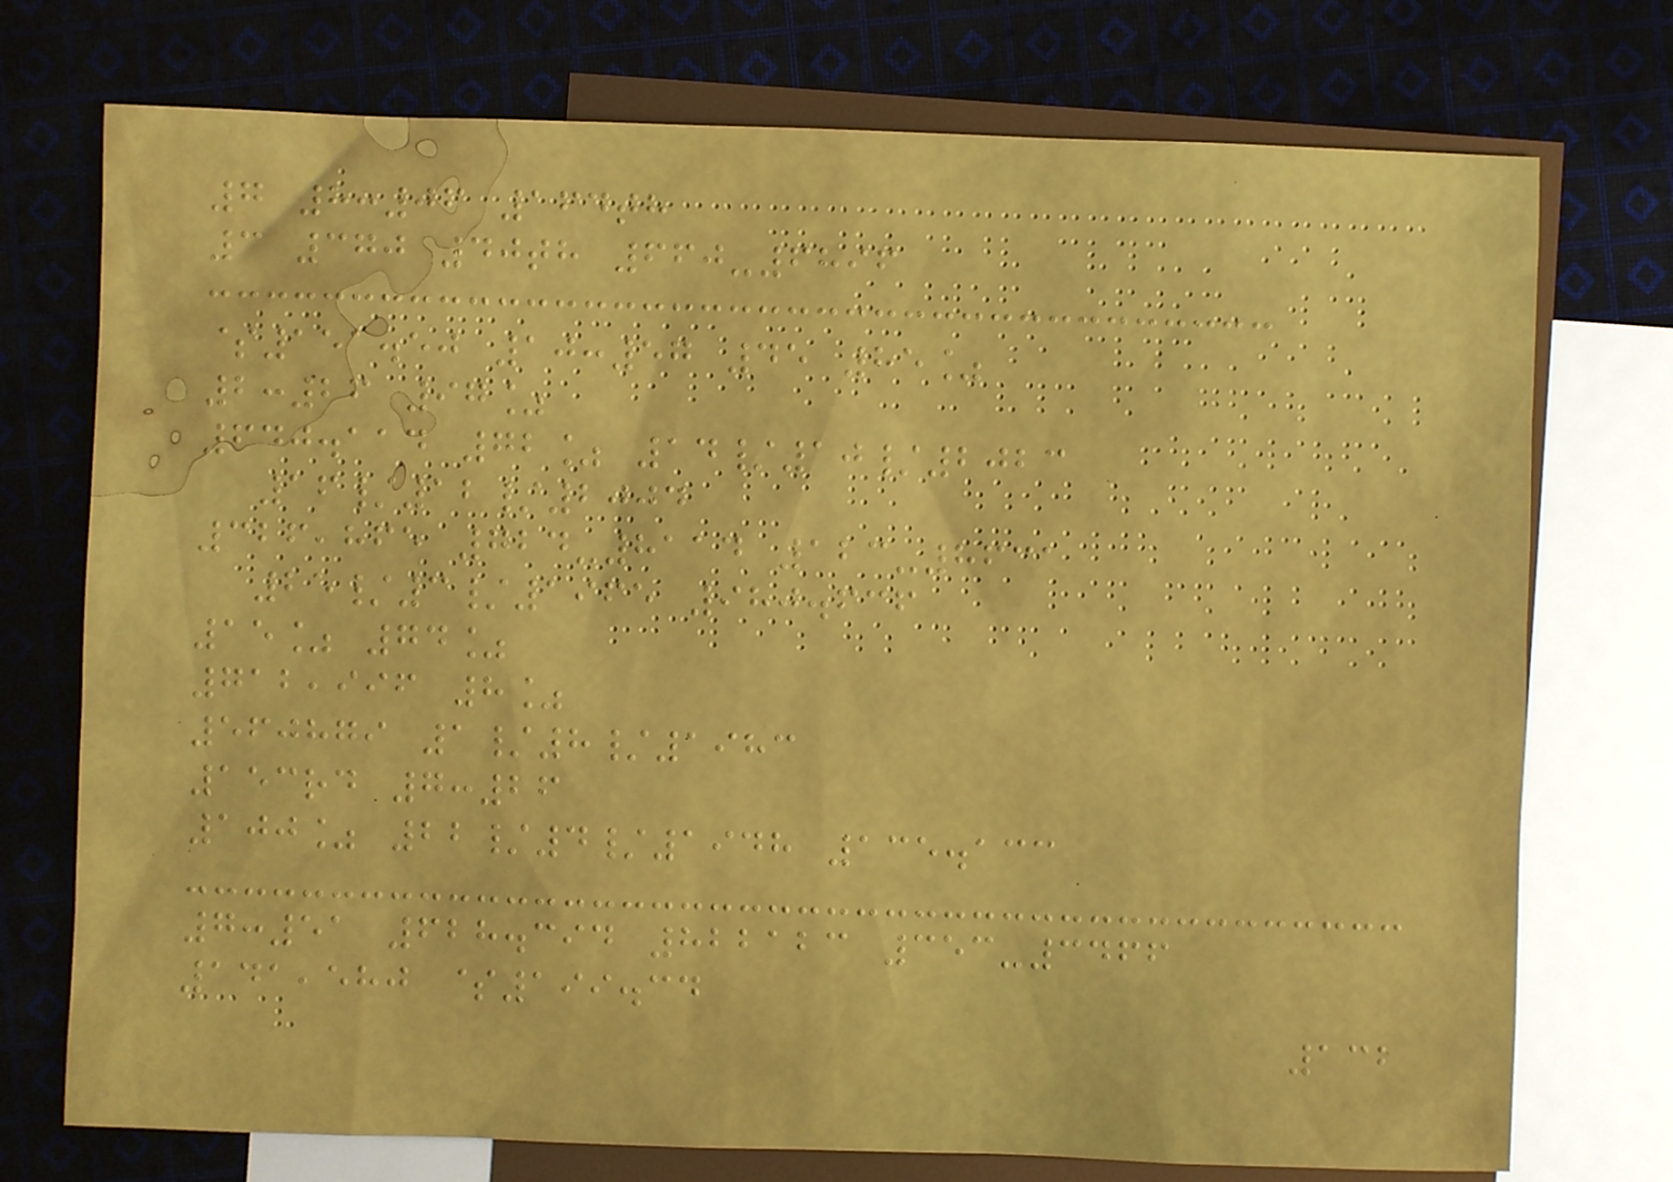7 8:06 164th
3 370 40th 660-6896
$151.50 10:57 45 85%
2:26 97%
640.114 72% 14/10/2023
16/12/2004
326,865 724-8114 123-8631
25/3/1965 980.636
15% 74%
712,996 8%
560879 1/8/1983
153rd 7:26
100% 22/4/1948 135.133
7:51 628.394 822123 353-3466
141,580 $199.34
132
